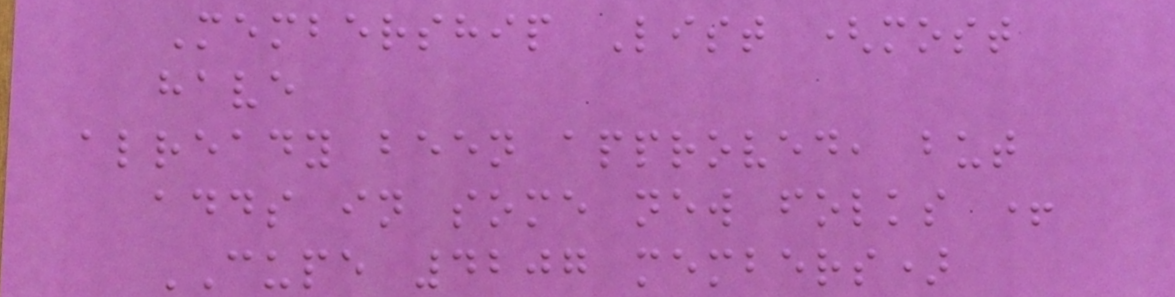Membership List (most
have
already been approved, but
adds in some new folks +
CUPE 4207 members)
